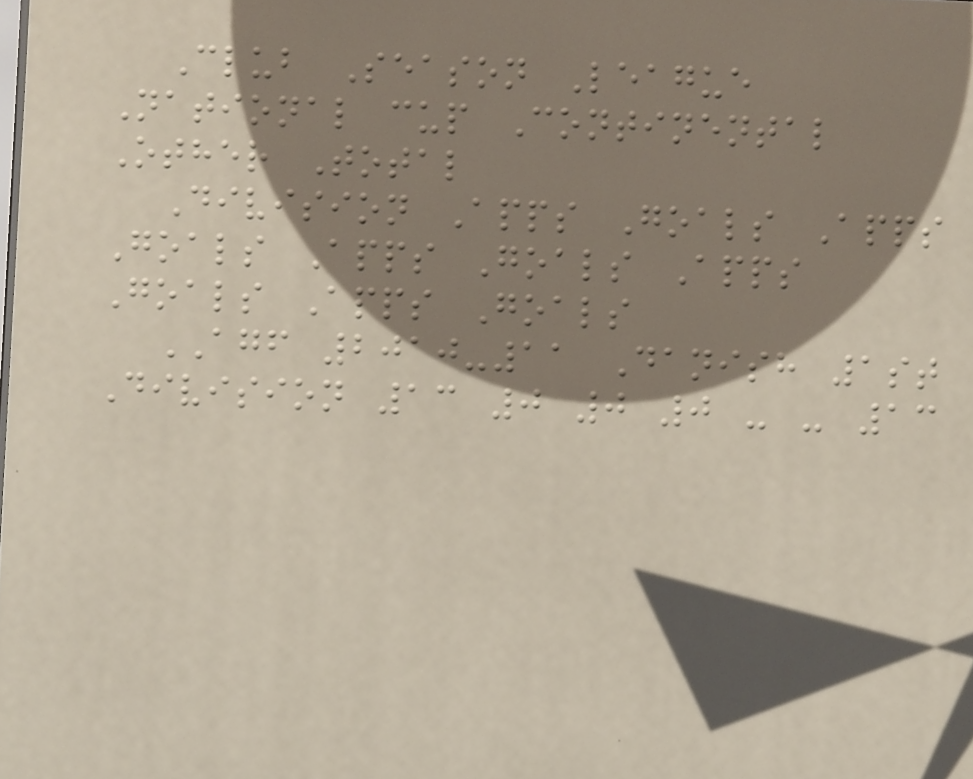Club Season League
National cup Continental
Other Total
Division Apps Goals Apps
Goals Apps Goals Apps
Goals Apps Goals
AGF 2010-11 Danish 1st
Division 13 0 0 0 - - 13
